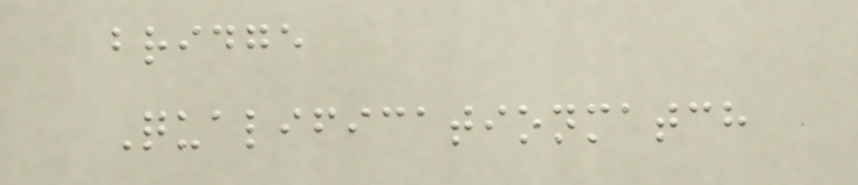bridge
Qualificationmatch
